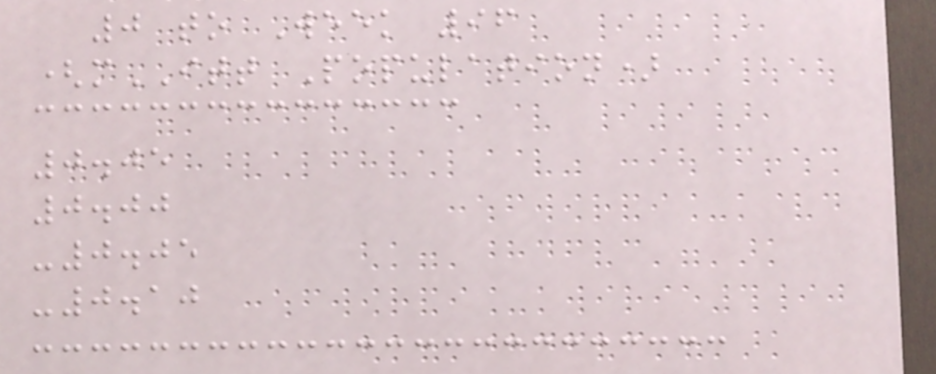0 to Week 96
(mITT Population)
0.05
0.00
-0.05
-0.10
